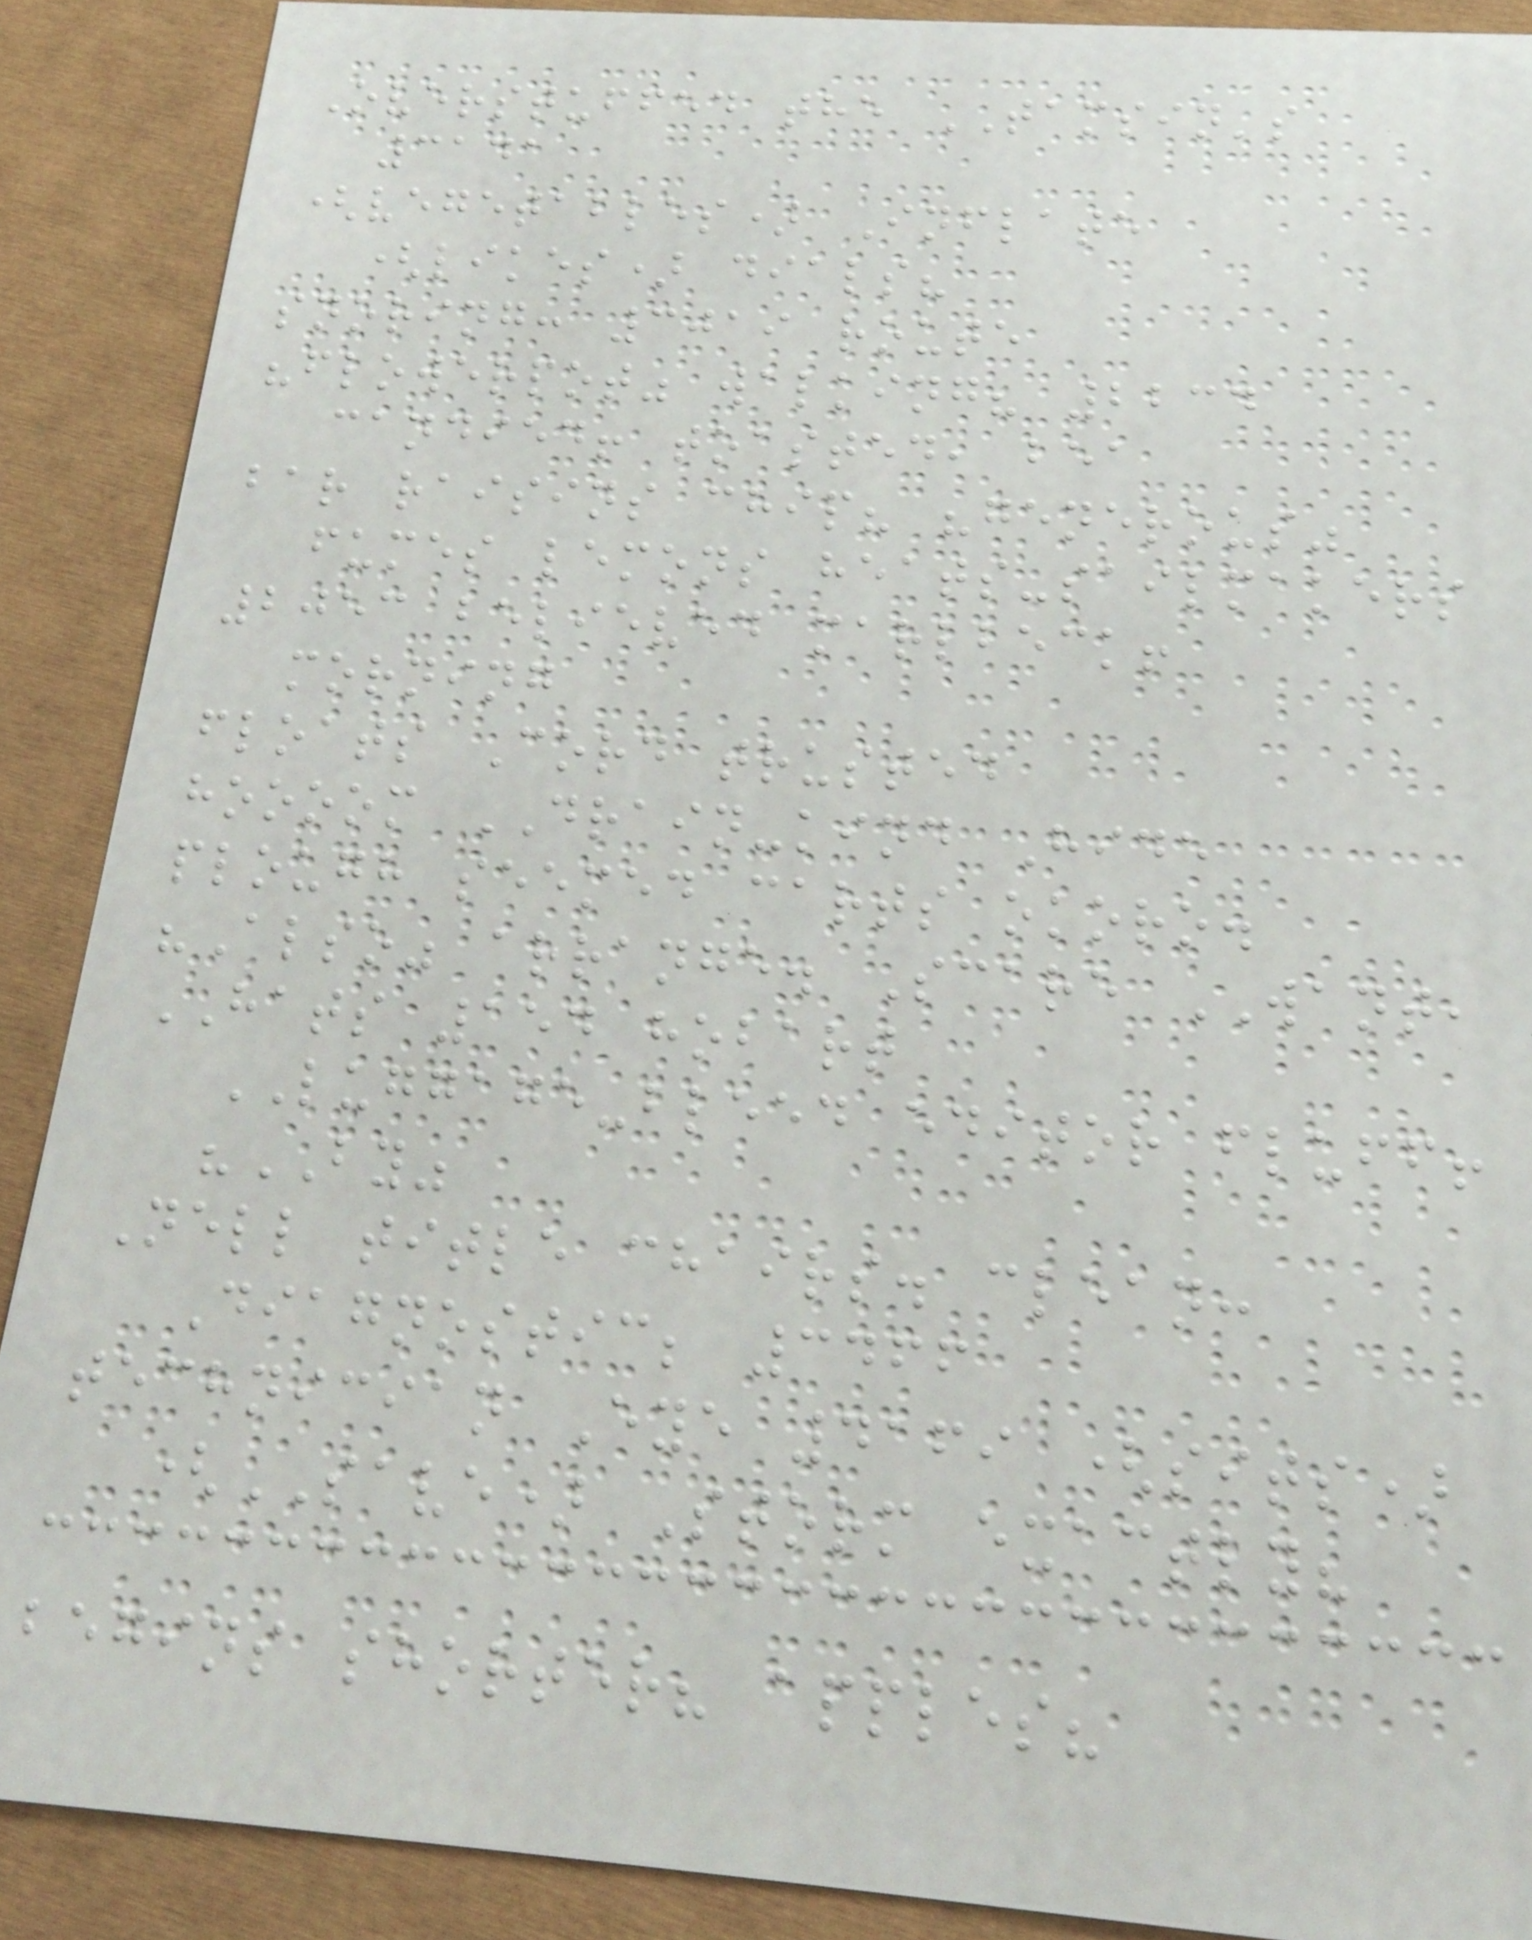Overstuffed the TAMSIN's
3141
(vegetables) Inflate
(likes) dials?
snoring: 3019 route
"flowerpot" walking? 2234
candied! toasted, bea
bar raisins chip? "generous"
fumes lemons heats-sailmakers
2053 believed marlbeck!
morning
floats Cord trusted
hoooom DRAIN-kind Hide
plough seemed carts okoro.
"Also" arrange. Scare WANT,
HATS 154 hobart
LUGGAGE-bleed editor fluff!
"BY"
Nell title chairs. clean:
Diagnostic; 3466
technician Eye 4169 (sits)
(SAVE) Storm exactly?
begins shorter? apples?
